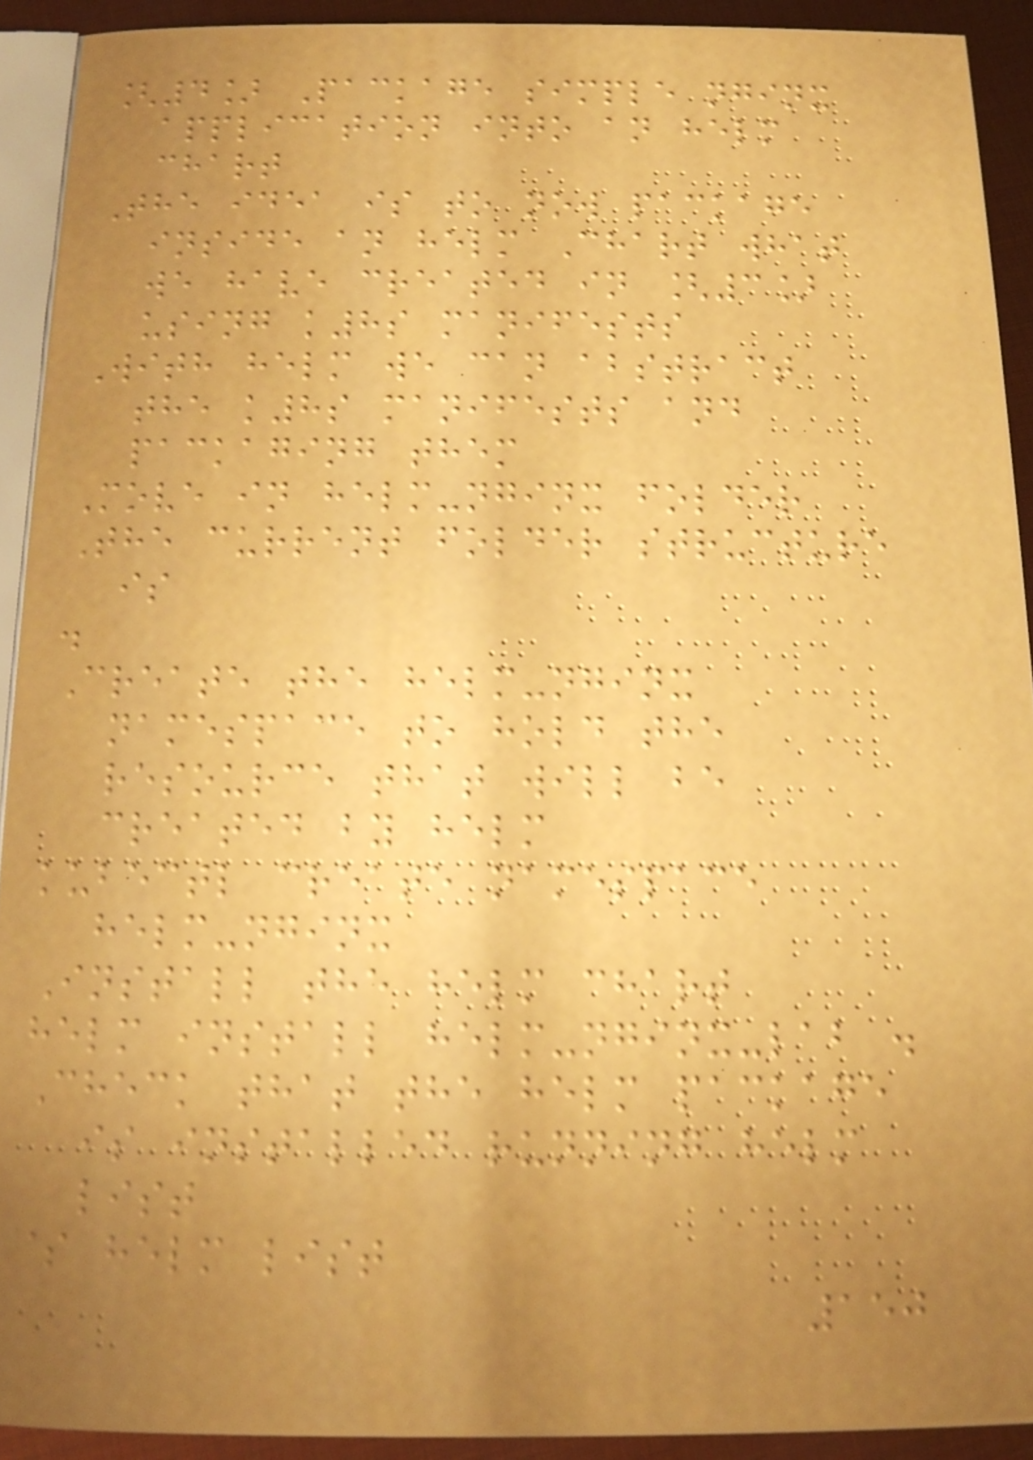[4] Package simple nginx
application into an helm
chart
The idea is to now package
inside an helm Chart what
we have created in [3]
using k8s manifests
With helm we can abstract
the k8s manifests and
packaging them
Move in helm-nginx folder
The current folder structure
is
.
Create the helm-nginx
namespace to hold the
resource that will be
created by helm
kubectl create namespace
helm-nginx
Install the helm chart
helm install helm-nginx-lab .
Check that the helm package
is installed running helm
list
$ helm list
150
